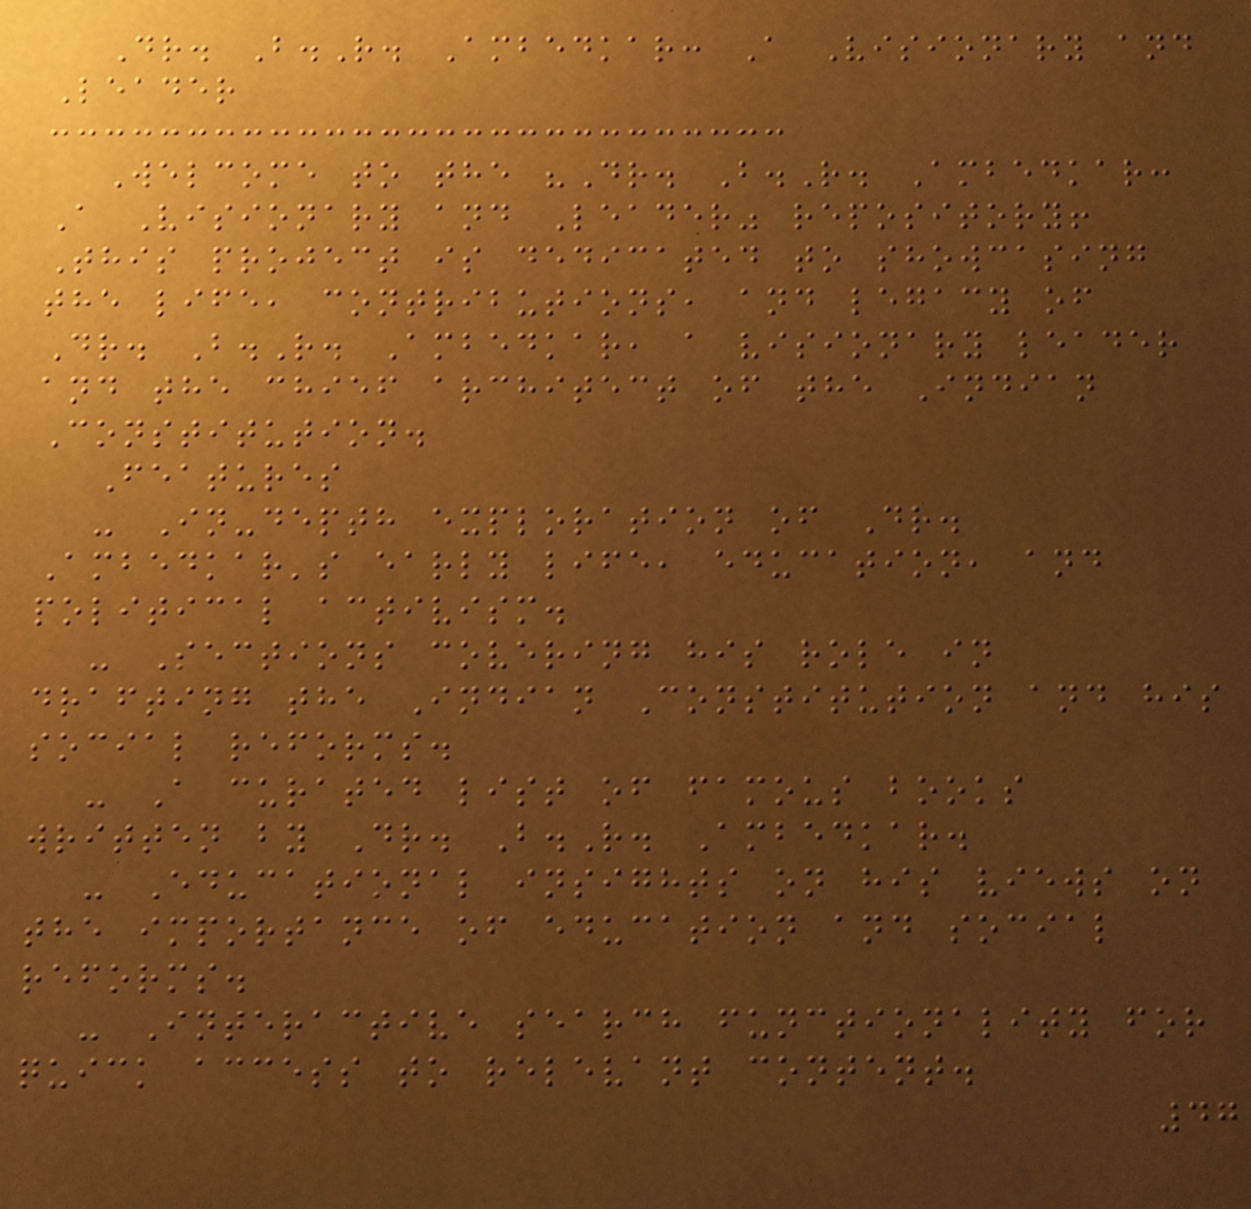Dr. B.R. Ambedkar: A Visionary and
Leader
Welcome to the "Dr. B.R. Ambedkar:
A Visionary and Leader" repository!
This project is dedicated to showcasing
the life, contributions, and legacy of
Dr. B.R. Ambedkar, a visionary leader
and the chief architect of the Indian
Constitution.
Features
- In-depth exploration of Dr.
Ambedkar's early life, education, and
political activism.
- Sections covering his role in
drafting the Indian Constitution and his
social reforms.
- A curated list of famous books
written by Dr. B.R. Ambedkar.
- Educational insights on his views on
the importance of education and social
reforms.
- Interactive search functionality for
quick access to relevant content.
47
